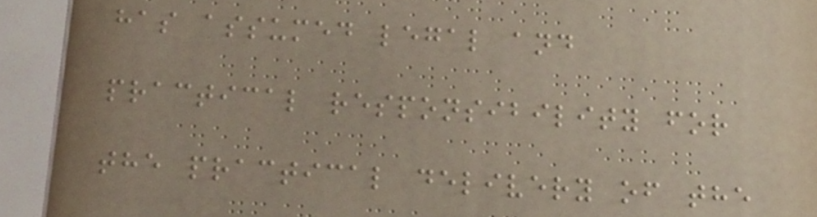has assumed legal and
practical responsibility for
the practical delivery of the
